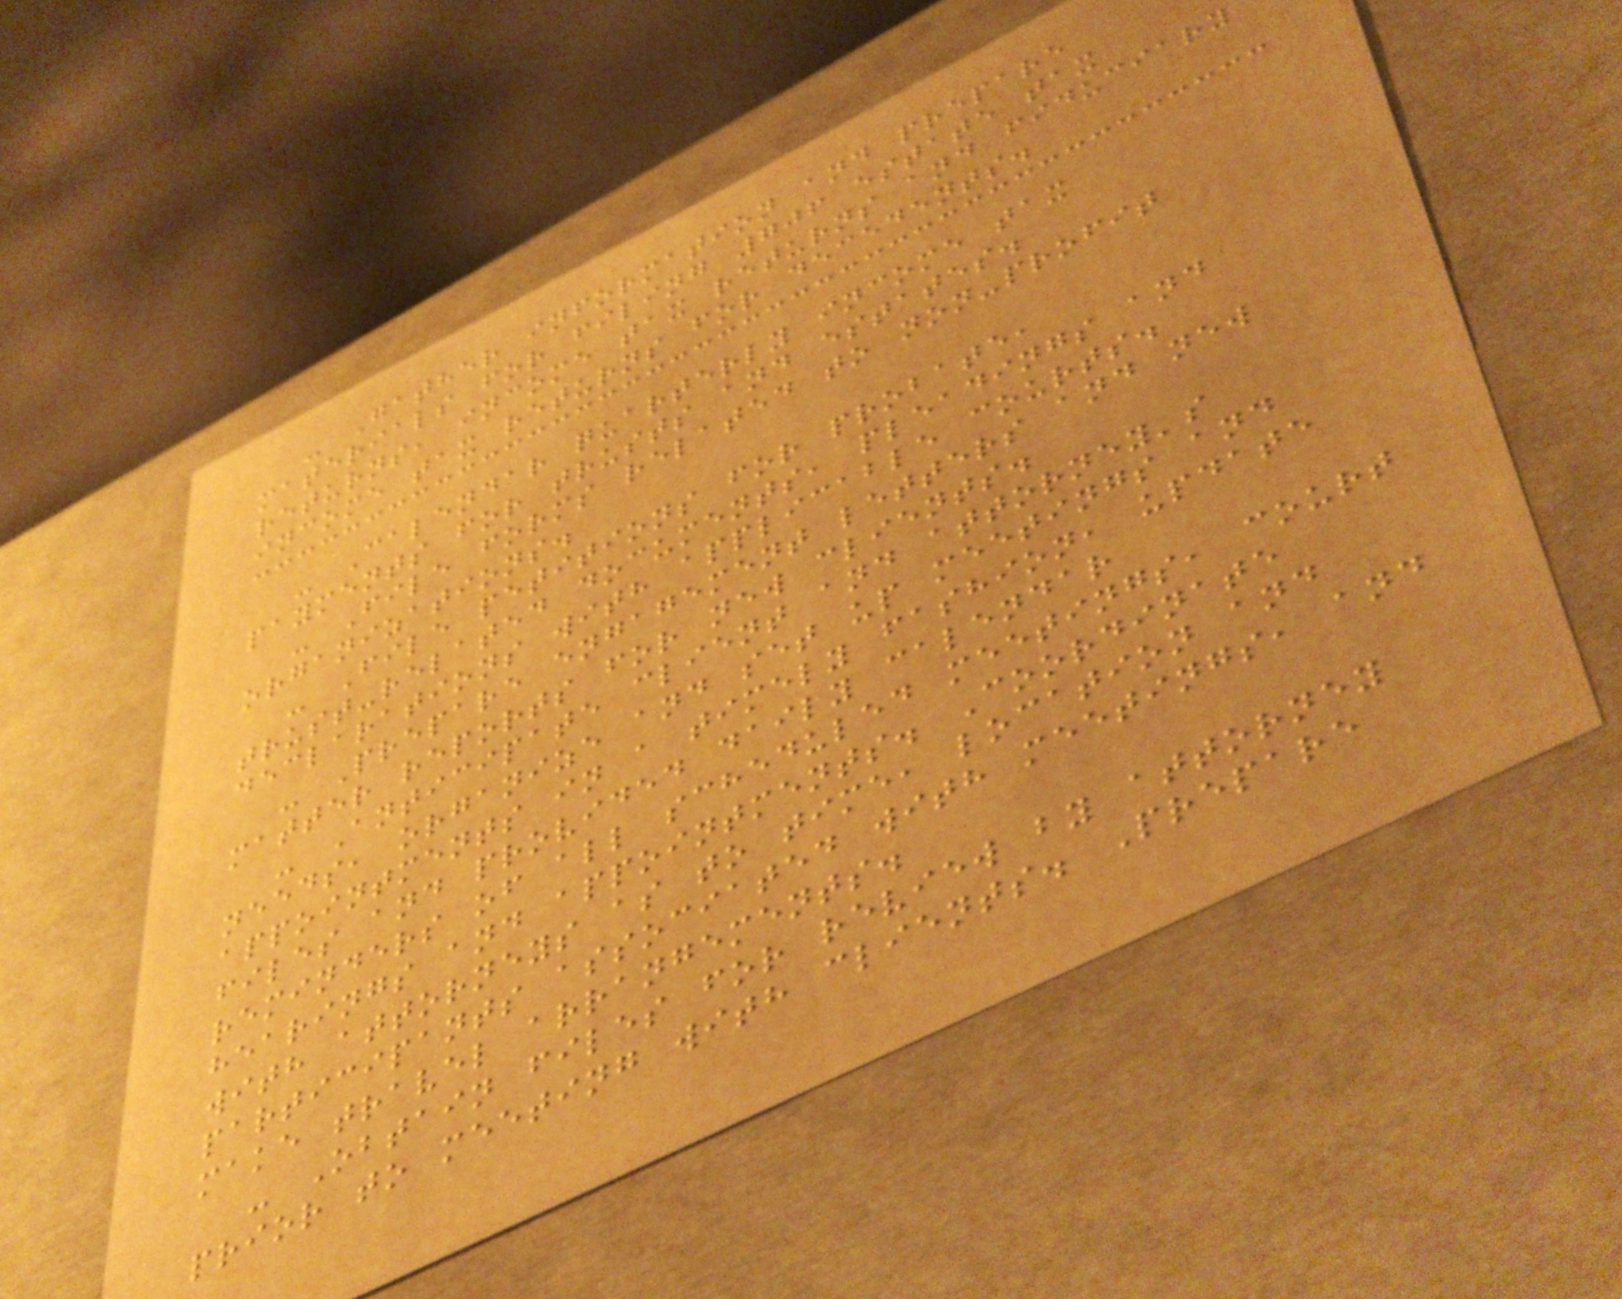- Gather information and prepare
materials for filing 706 estate tax
returns, income tax returns and fiduciary
income tax returns for decedents.
- Calendar quarterly income tax
payments for trusts and estates.
- File forms related to non-profit
organizations.
- File petitions for probate,
trust-related documents, pleadings and
declarations with applicable courts.
- Prepare engagement letters and new
matter reports for new clients.
- Anticipate client and attorney's
needs, organize and set up meetings and
appointments in a timely fashion, update
files and provided daily calendar
reminders of all scheduled meetings, court
hearings and appointments. Coordinate
with attorneys as to time, location and
participants associated with meetings, and
make travel arrangements.
- Obtain files for review by attorney
prior to meeting with clients. Prepare
